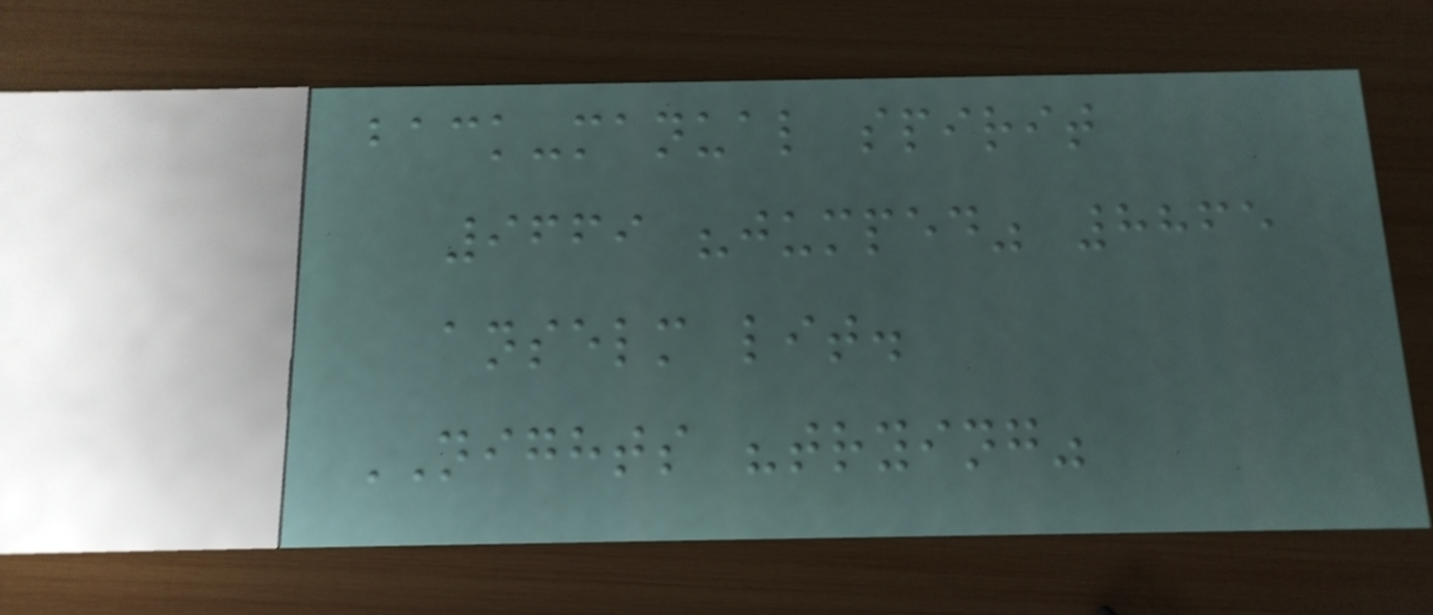back-manual spirit
9669 "jumped" 8865
anselm lit.
NIGHTS "trying"
